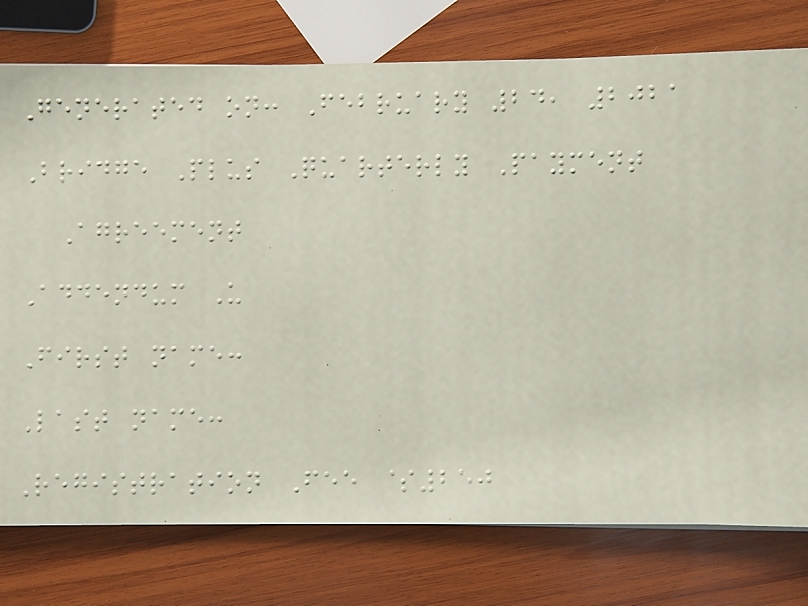Generated on: February 24, 2021
Bridge Plus Quarterly Payment
Agreement
Addendum U
First name:
Last name:
Registration Fee $250
